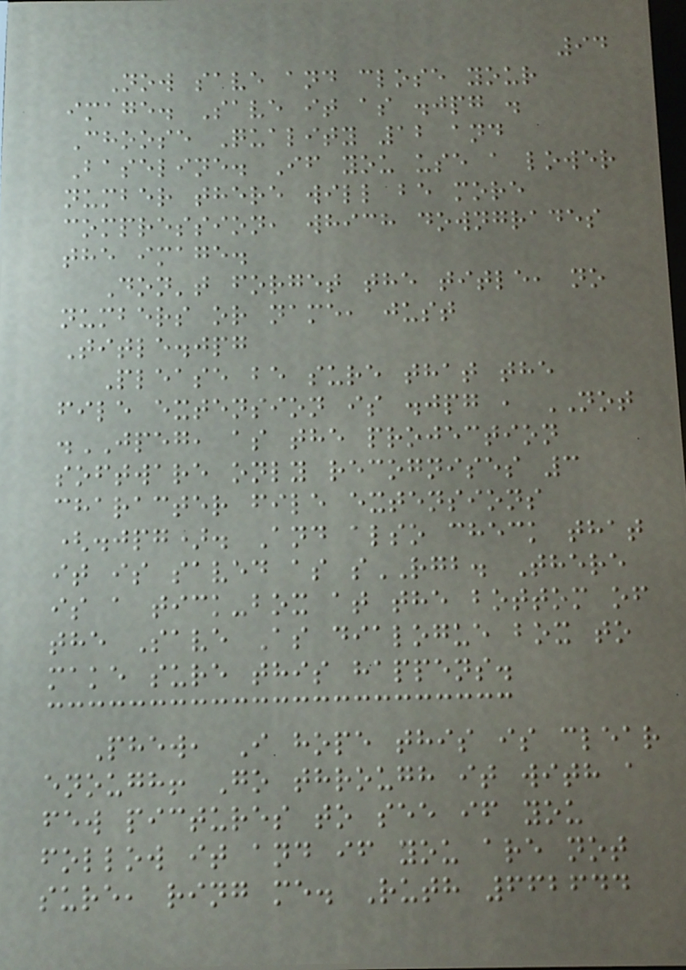94
Now save and close your
image. Save it as .jpg .
Choose Quality 12 and
Baseline. If you use a lower
number there will be more
compression, which downgrades
the image.
Don't forget the title, no
numbers or name, just
Title.jpg
Please be sure that the
file extension is .jpg , NOT
.JPEG, as the projection
software only recognises 3
character file extensions
(.jpg). And also check that
it is saved as sRGB. There
is a tick-box at the bottom of
the Save As dialogue box to
make sure this happens.
Phew, I hope this is clear
enough! Go through it with a
few pictures to see if you
follow it and if you are not
sure, ring me. Ruth 662644
